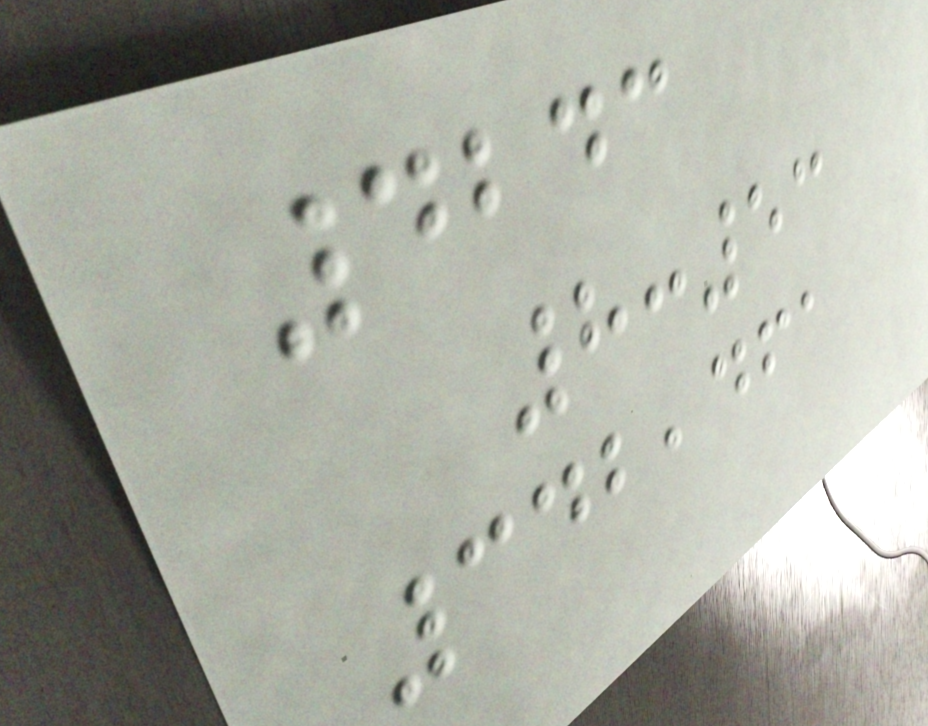4243
8:53
342,461
